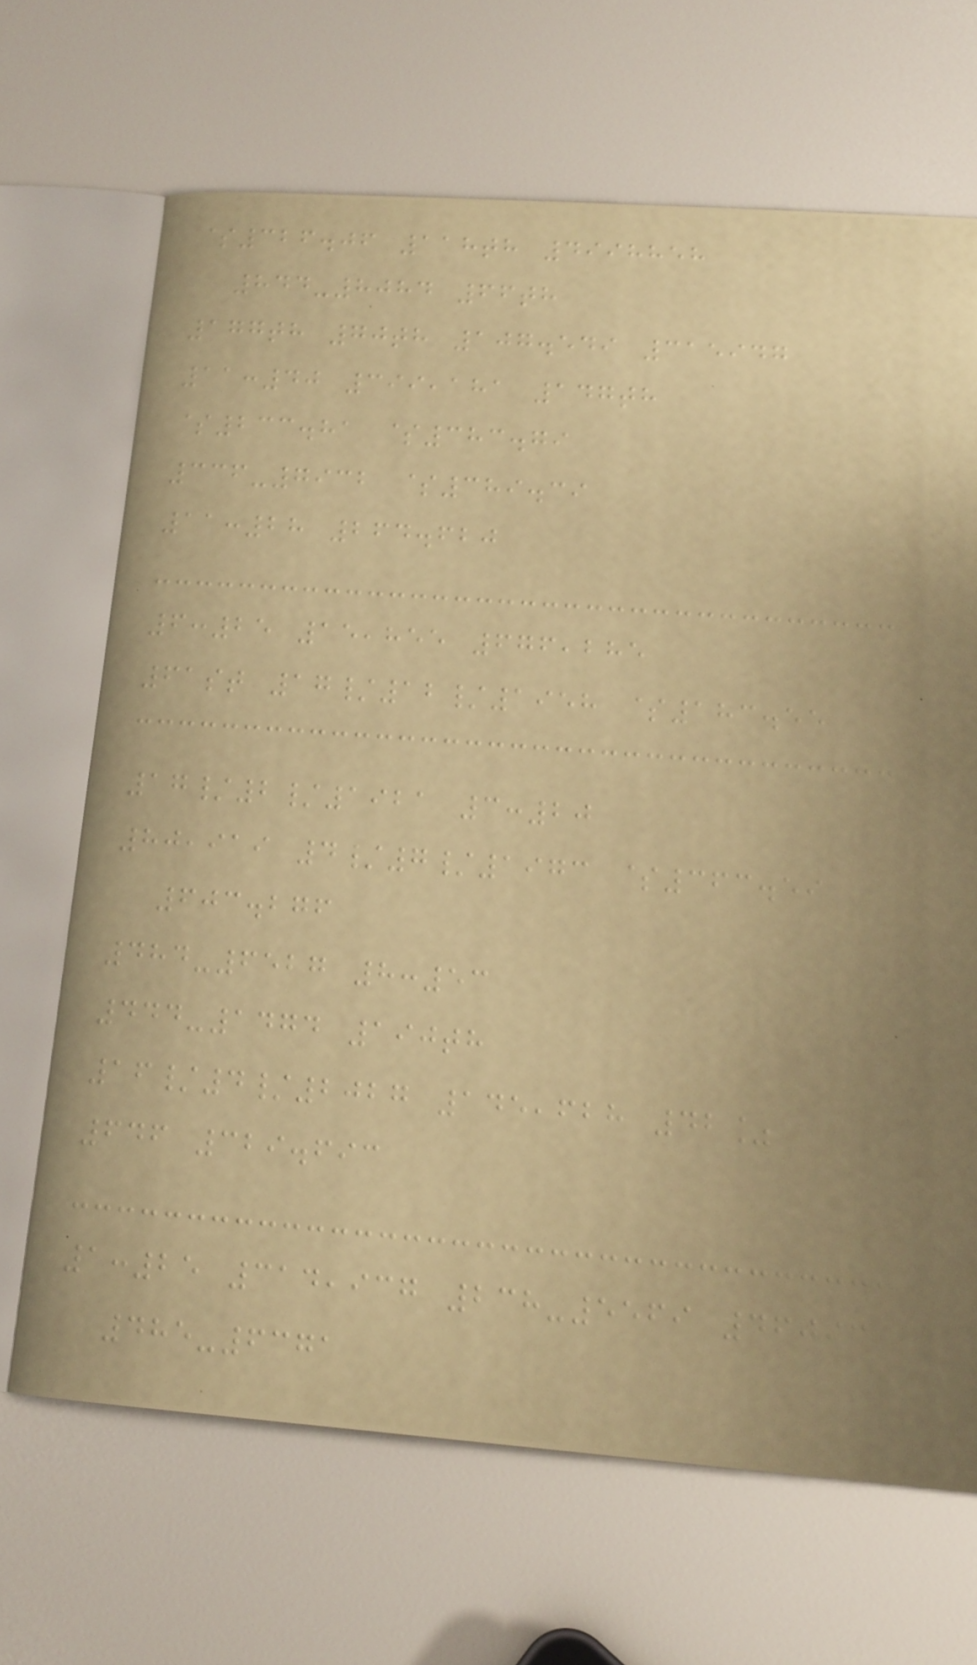$326.06 118th 4998858
844-8084 66th
177th 70th 107.549 315947
11:40 399,181 147th
$233.81 $383.79
336-7932 $389.39
11:28 264.620
6:25 15,855 676,285
61st 17/12/1958 $183.55
17/2/1921 3:20
80,919 4/7/1973 $363.59
603.276
484-6527 8:53
444-1474 190th
16/4/2027 145,628 42%
646 329.693
1:25 314,937 238-5569 46093
485-6371
